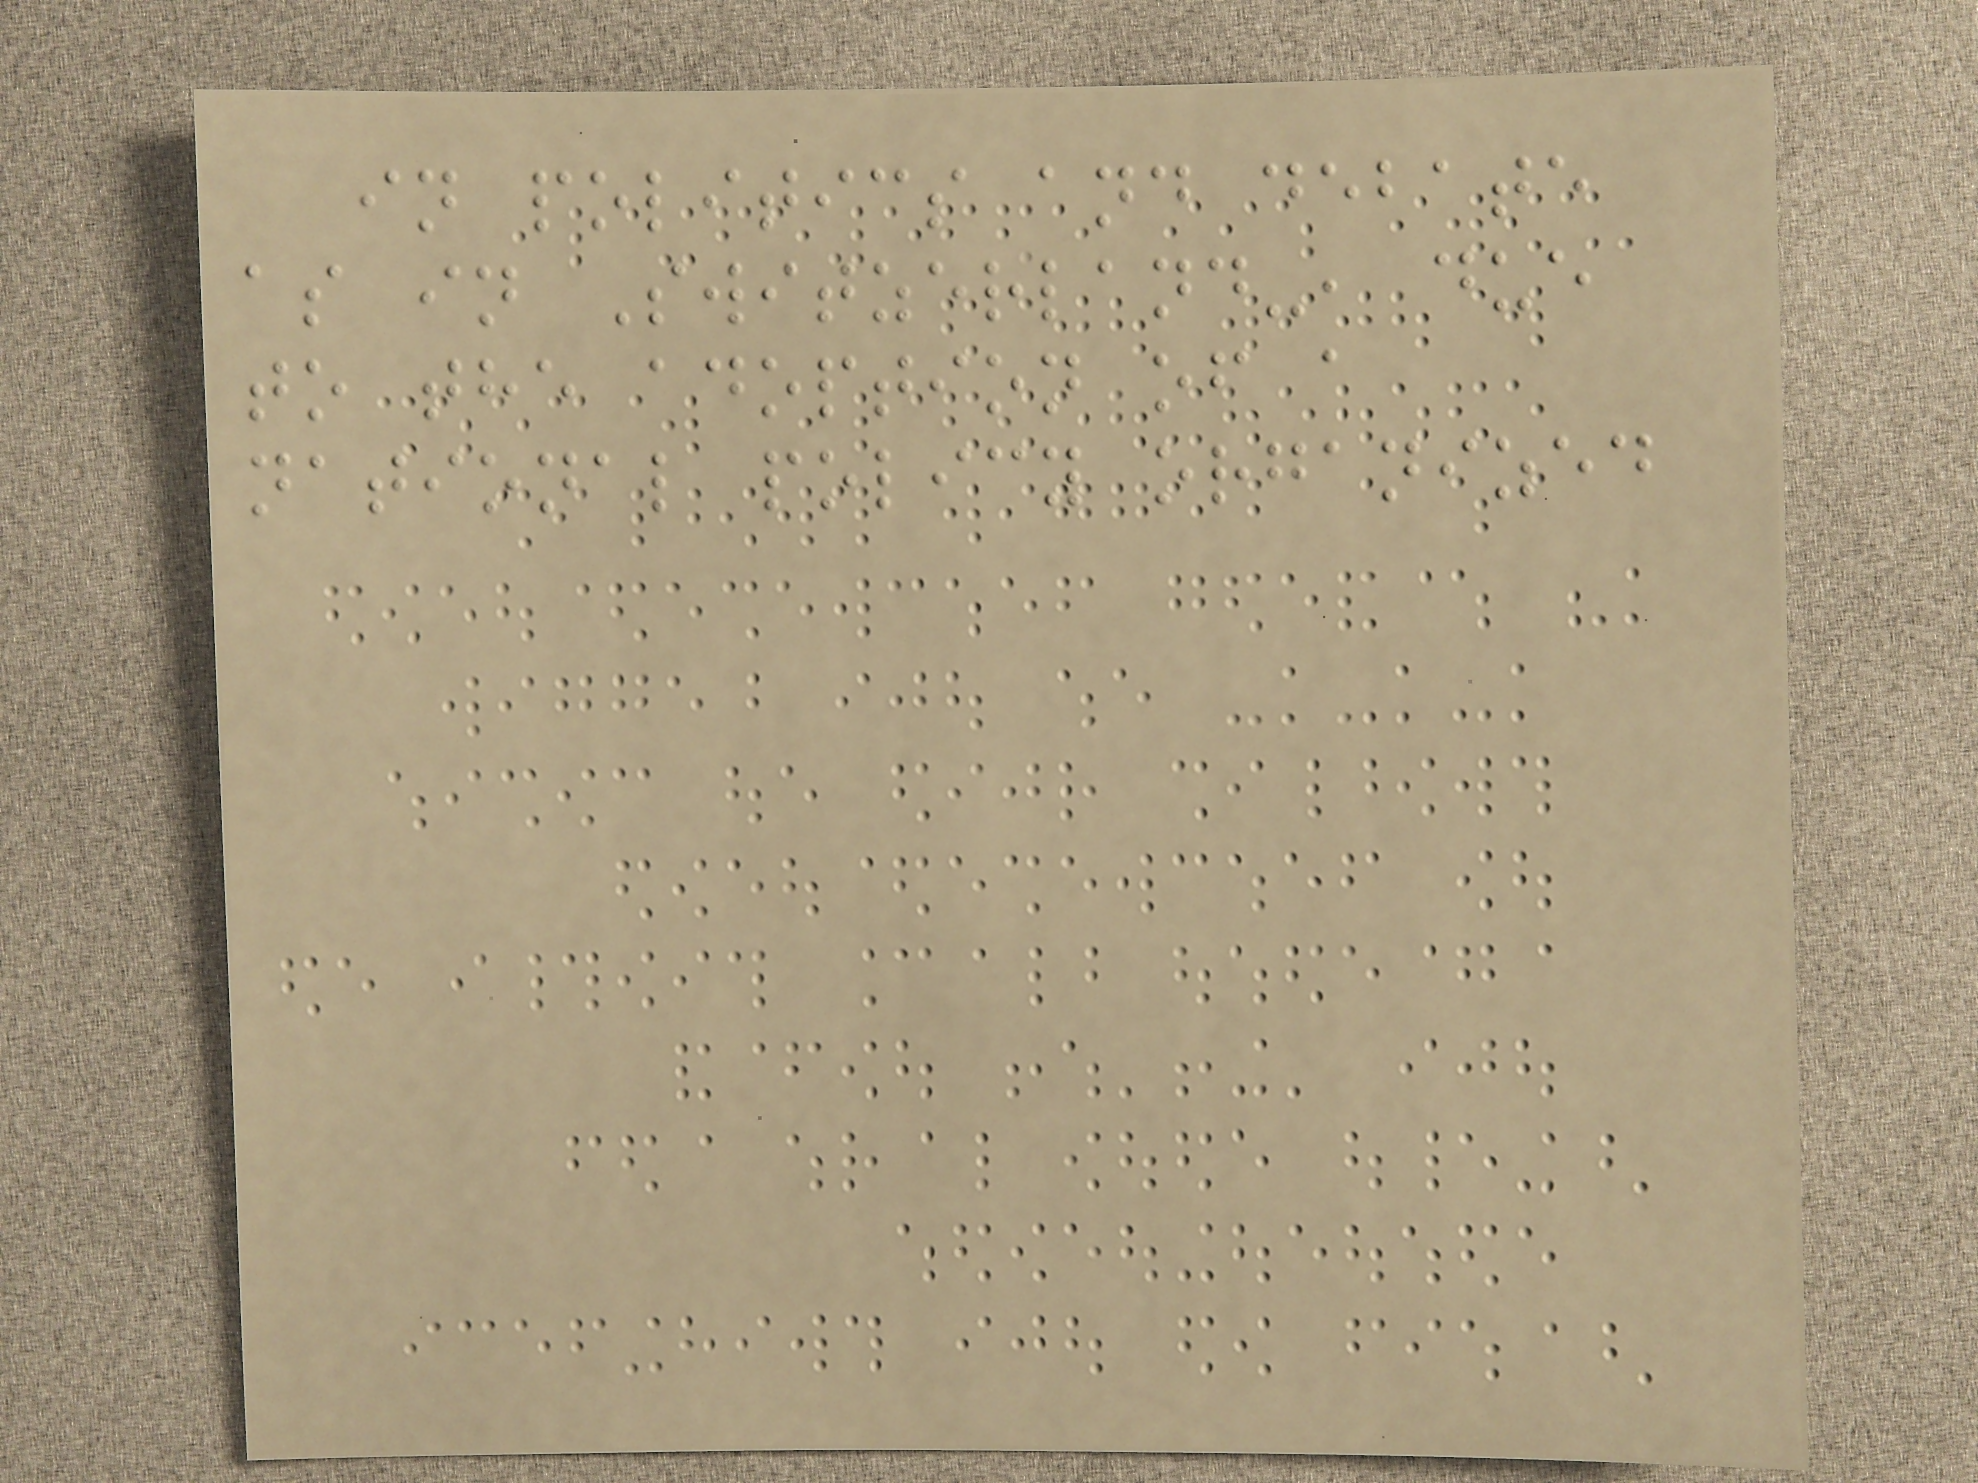in politics and debate
as in Switzerland-, due
to the adoption of a
national policy organized
